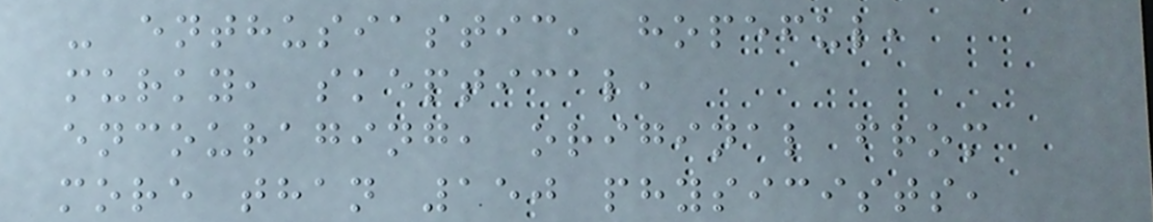- enthusiastic, hopeful,
murky, skeptical,
encouraging, original from
more than 150 physicists,
